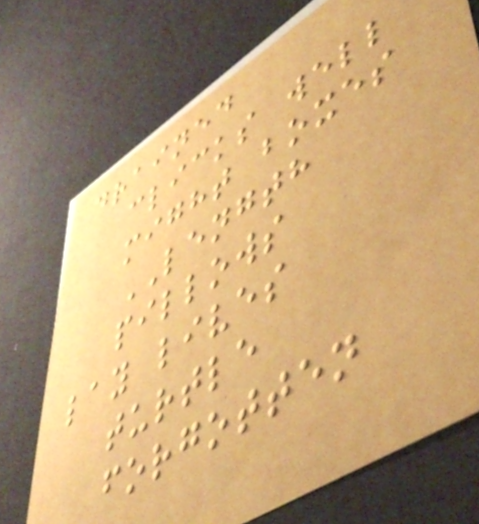drained
clicks well
might boxes
LENGTH
pillows
lay lives
turtle
forgotten
